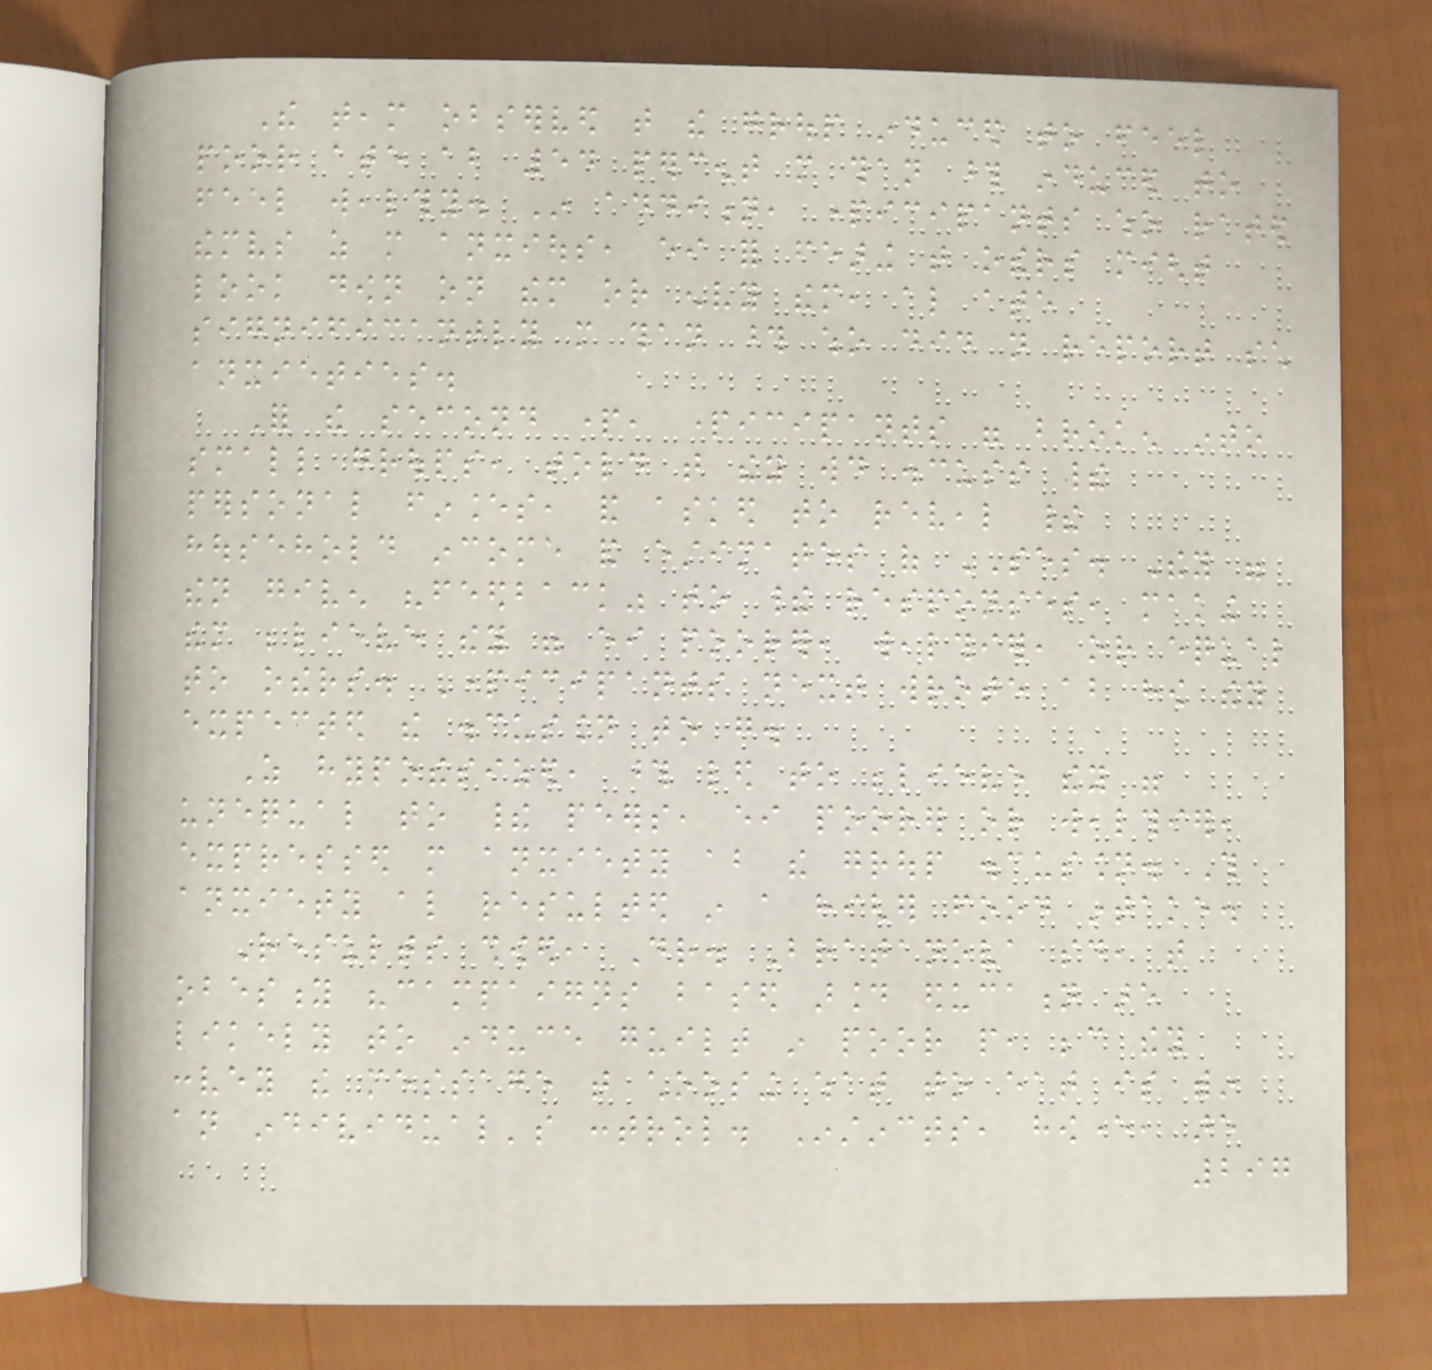The team observed that the group induced to feel
poor ate about 54 percent more than those induced to
feel wealthy. In addition, participants who rated
themselves as more anxious, either for fearing that others might
look down on them or envy them, also ate
significantly more than those who did not report such
anxieties.
For the second part, participants were broken into
small groups, told that they would discuss their
personal finances, and asked to reveal their
household income and estimates of SES. They were
then given "feedback" to their responses, making
them believe they were either poorer, wealthier, or equal
to others. Participants next wrote about how they
expected the discussion to go.
As hypothesized, those led to believe they were
unequal to their peers, either poorer or wealthier,
expressed more anxiety about the group discussion. This
anxiety also resulted in a higher food intake.
Results showed, Dr. Bratanova said, that
obesity "campaigns based around education are
likely to induce guilt in poor people, because they
convey the message that choosing what to eat is within
an individual's control. Instincts, however, are
297
